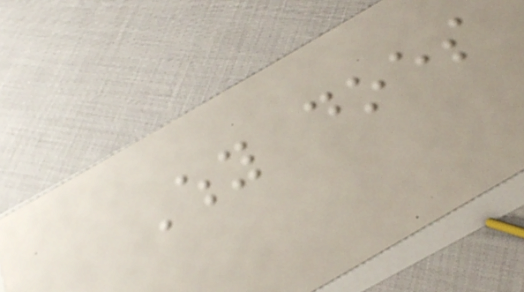Why does
